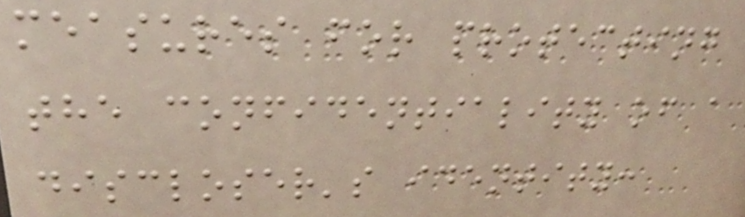measures for protecting
the confidentiality of a
discloser's identity:
